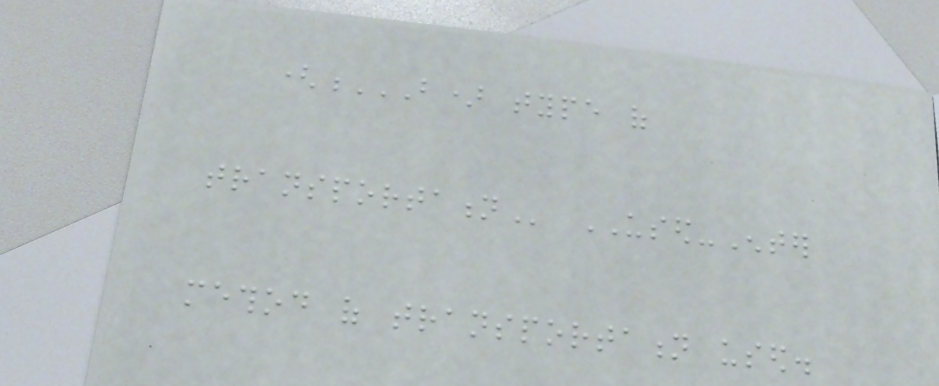(B) TYPE OF
TRANSPORTATION USED-Enter
method of transportation used.
